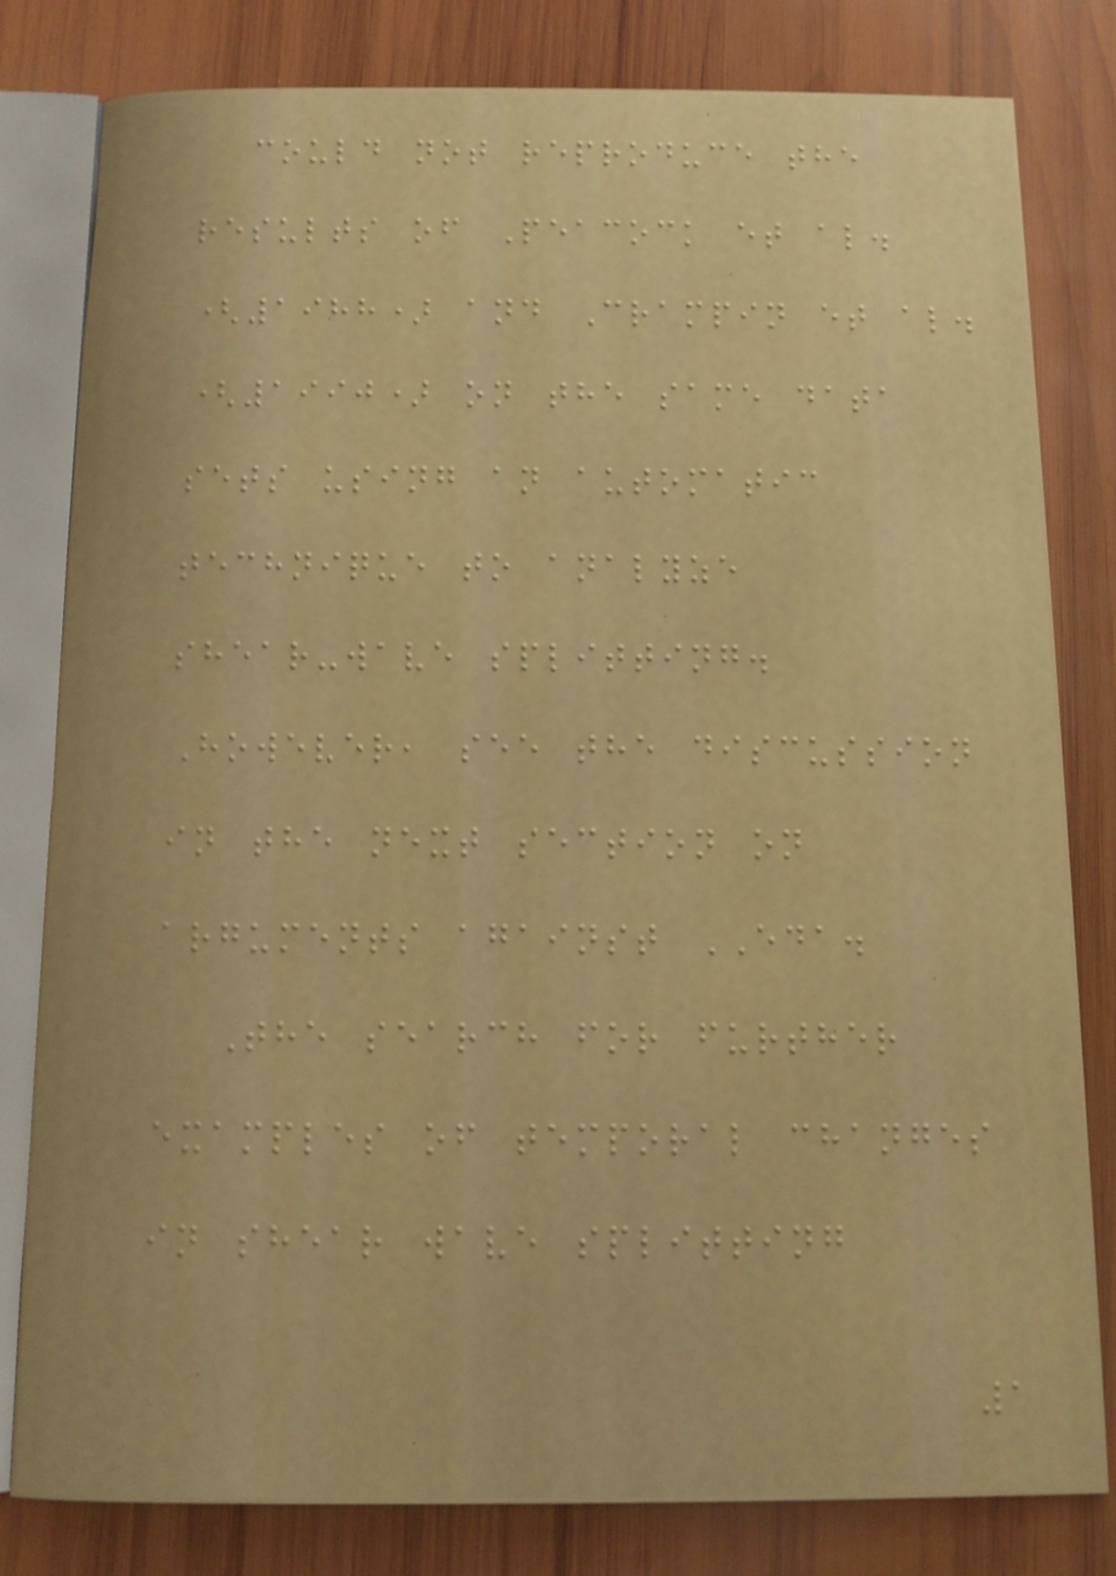could not reproduce the
results of Peacock et al.
(1988) and Crampin et al.
(1990) on the same data
sets using an automatic
technique to analyze
shear-wave splitting.
However, see the discussion
in the next section on
arguments against EDA.
The search for further
examples of temporal changes
in shear wave splitting
1
